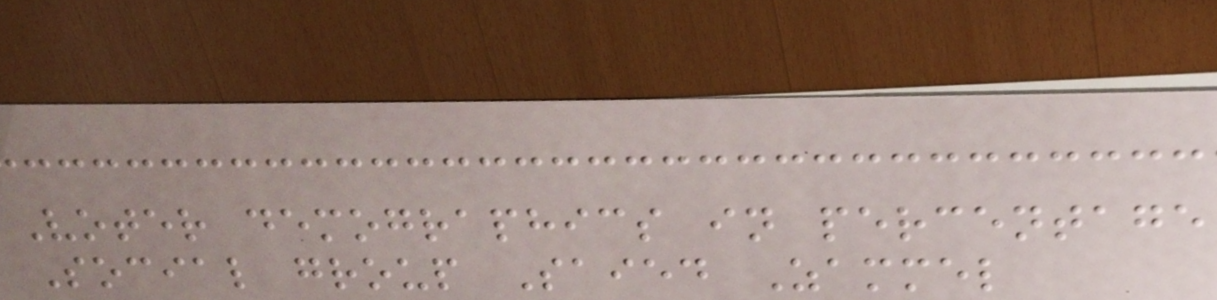Voter demographics in percentage
Social group Saied Zammel
